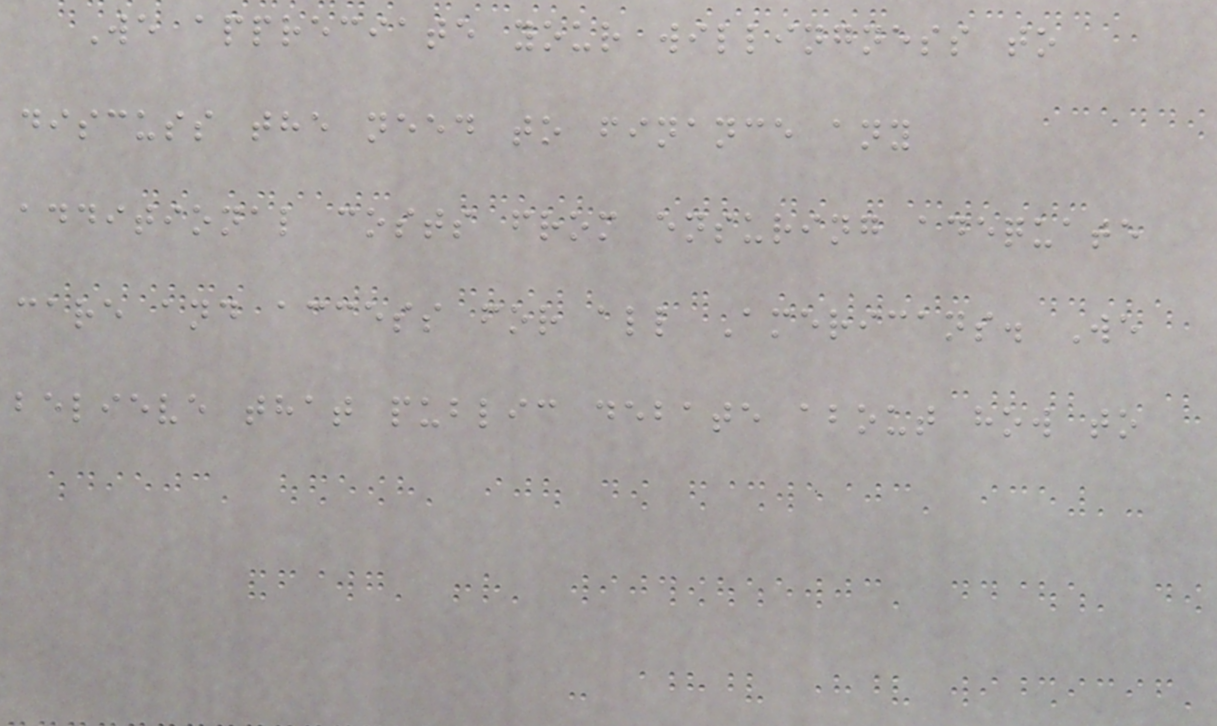We appreciate your willingness to
discuss the need to finance any
additional costs from ensuring adequate
care and access for all Americans. We
believe that public debate about how to
